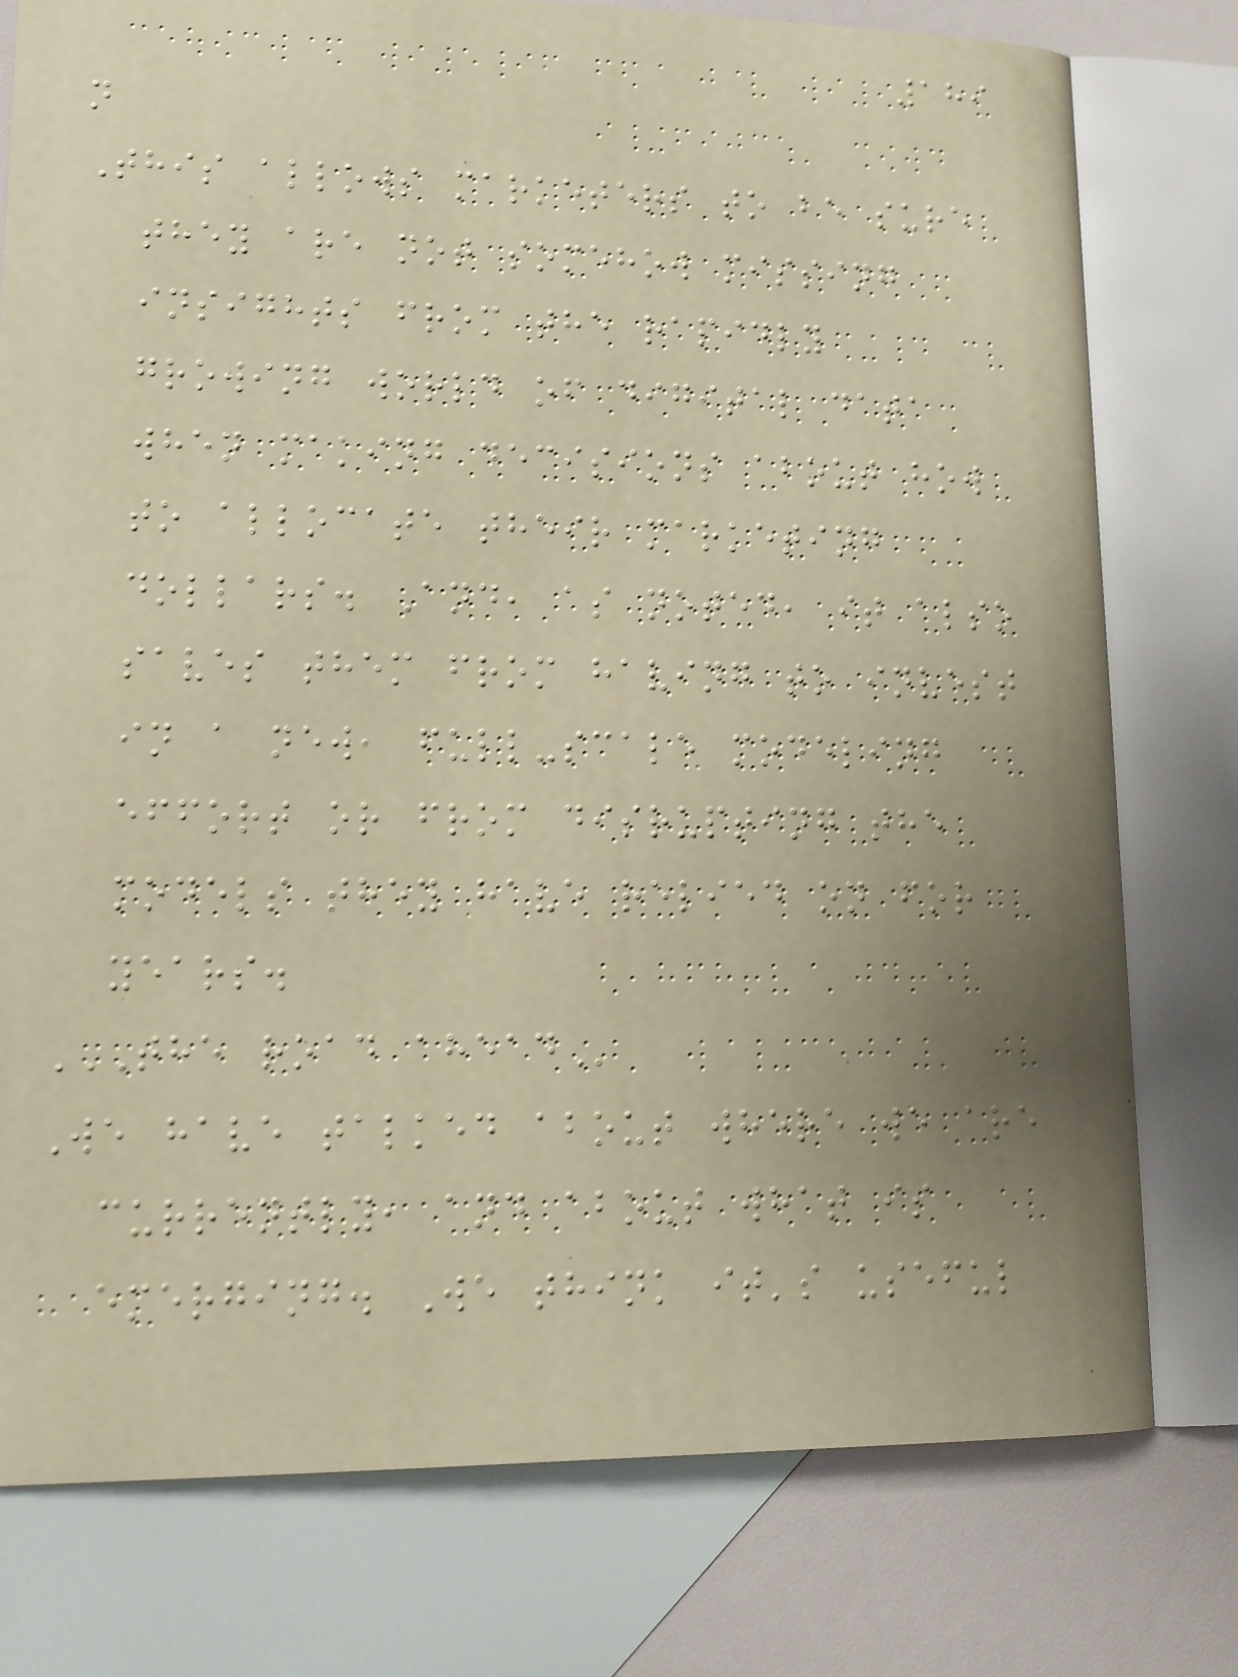189
n
This allows marketers to be sure
they are not somehow missing
insights from the rapidly
growing world of digital data
when making decisions about how
to allocate their marketing
dollars. And, as noted, it also
saves them from having to invest
in a new, full-scale modeling
effort or from disrupting the
models they have relied on for
years.
THE ROAD AHEAD
We have talked about where we are
currently, and about what is
emerging. We think it's useful
